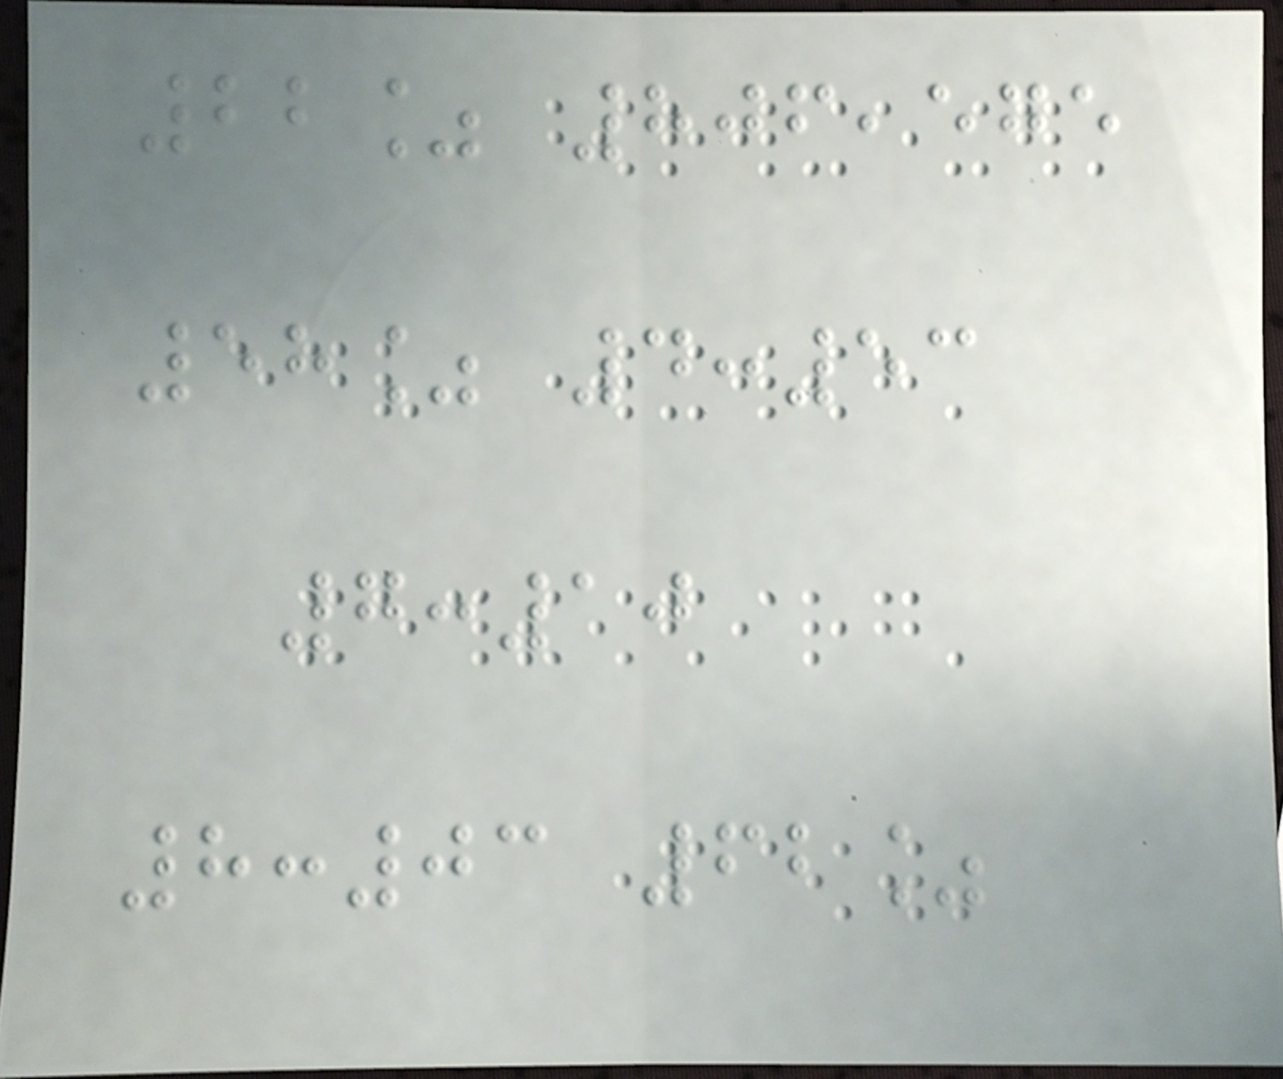22% 806,575
58% 4:53
7:10
8:03 62%
